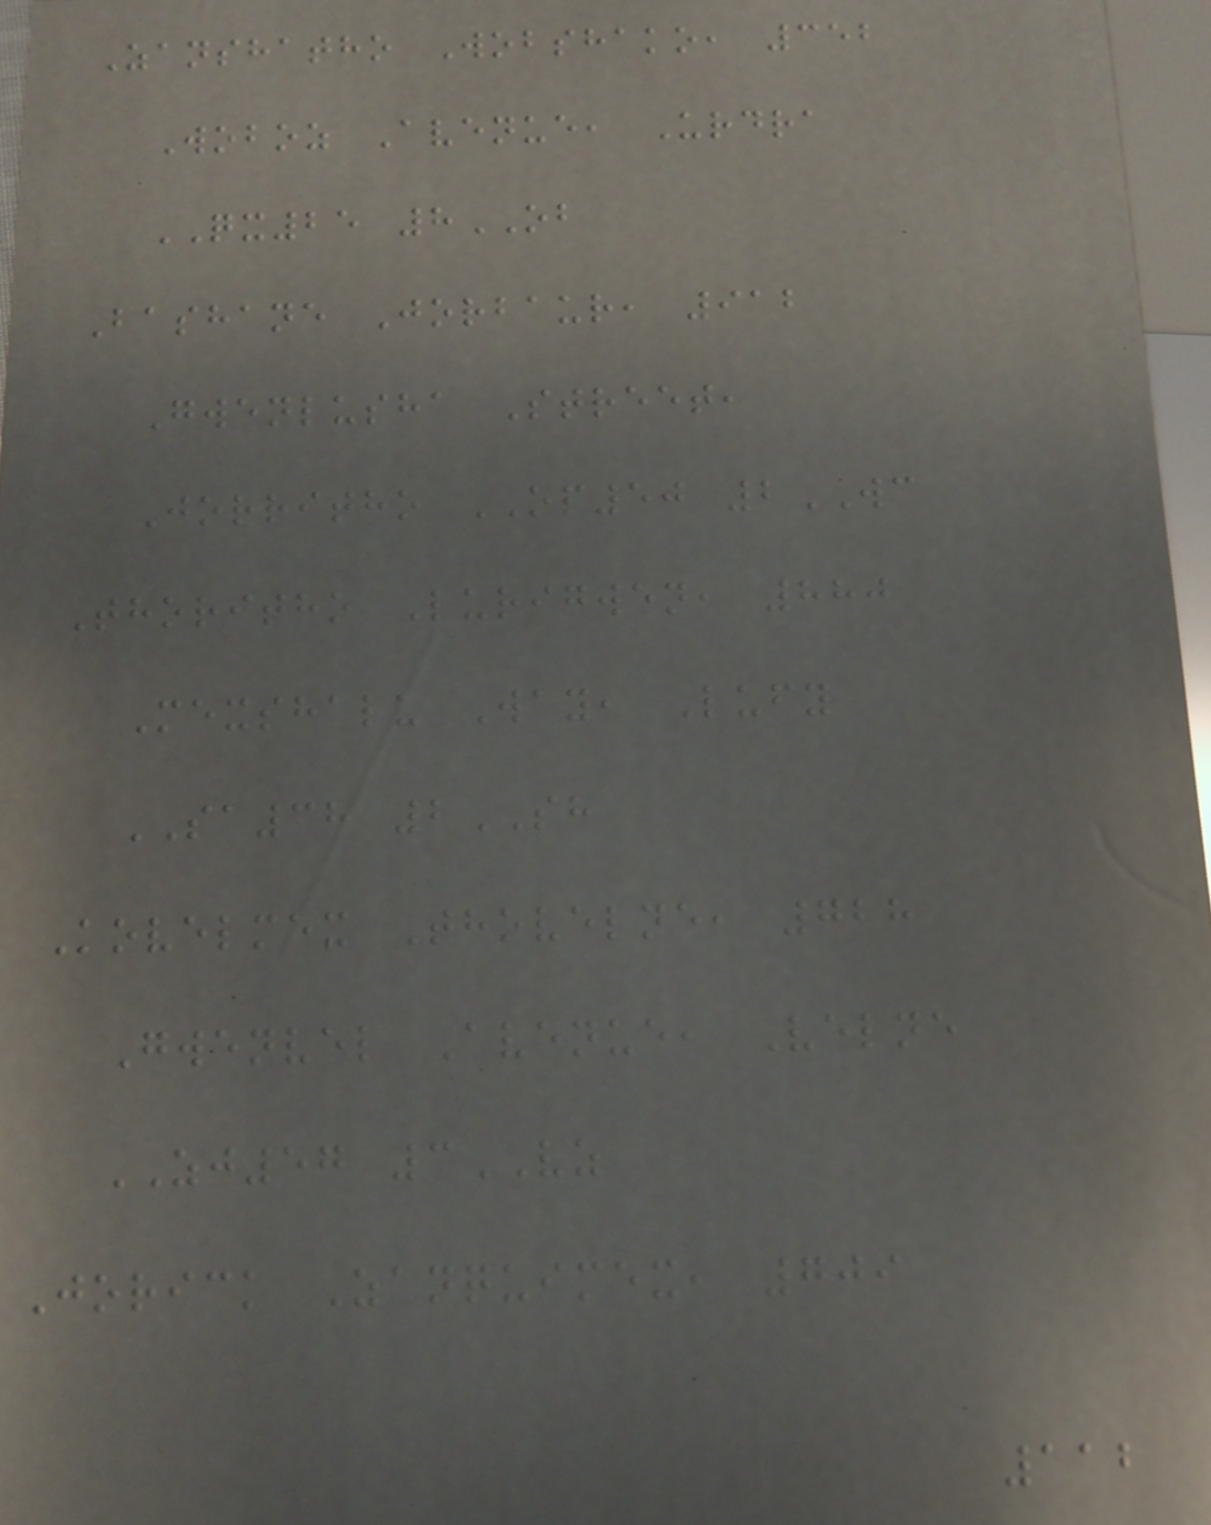Zanshatho Wobshako, 352
Woboz Avenue, Urdra
QX25 8OB
Bashane Jorbaur, 912
Gwenlusha Street,
Jorritho OP50 2WC
Thoritho Lurigwen, 880
Mexshalu Way, Lufy
SA38 2SH
Kovelmex Thovelne, 728
Gwenvel Avenue, Velne
ZJ57 3VZ
Jorick Zanquimex, 709
112
